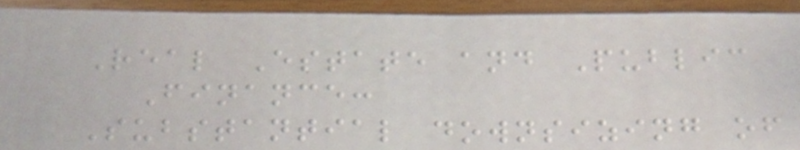Real Estate and Public
Finance:
Substantial downsizing of
